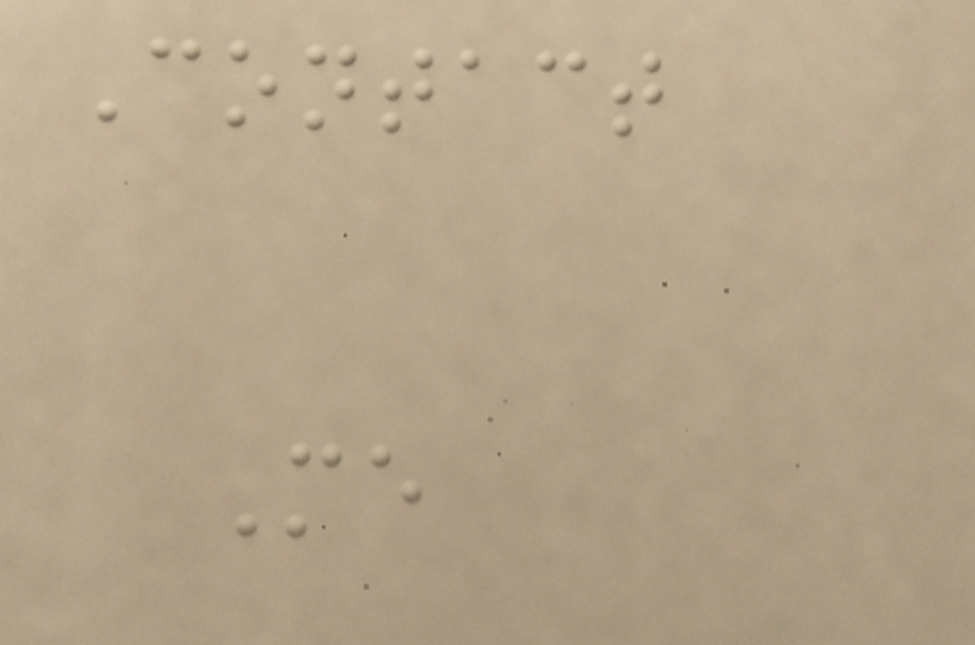Contact
Me
